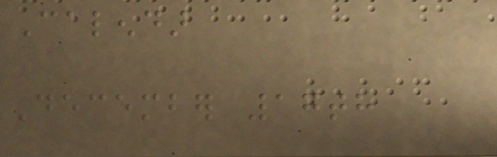Calendar
December 17th
